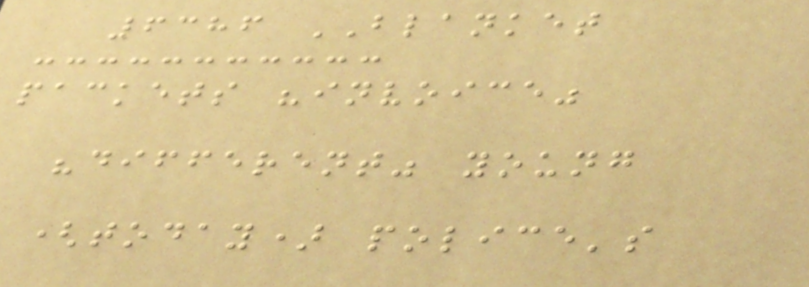6386 BLANKET
packets "invoice"
"different" young
(today) police's
